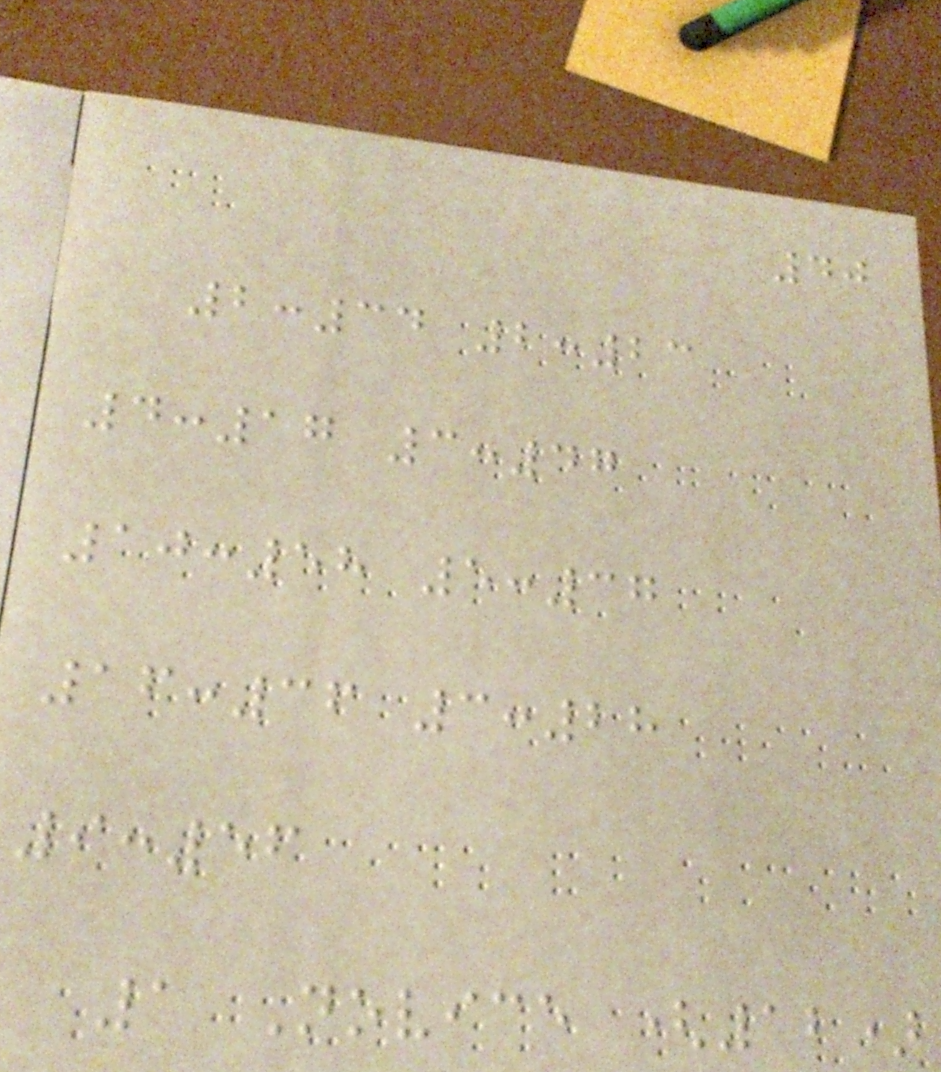40
2:34 2:23
4:17 3:47
10:58 5:37
16:36 3:28
9:56
1 Novice (12)
